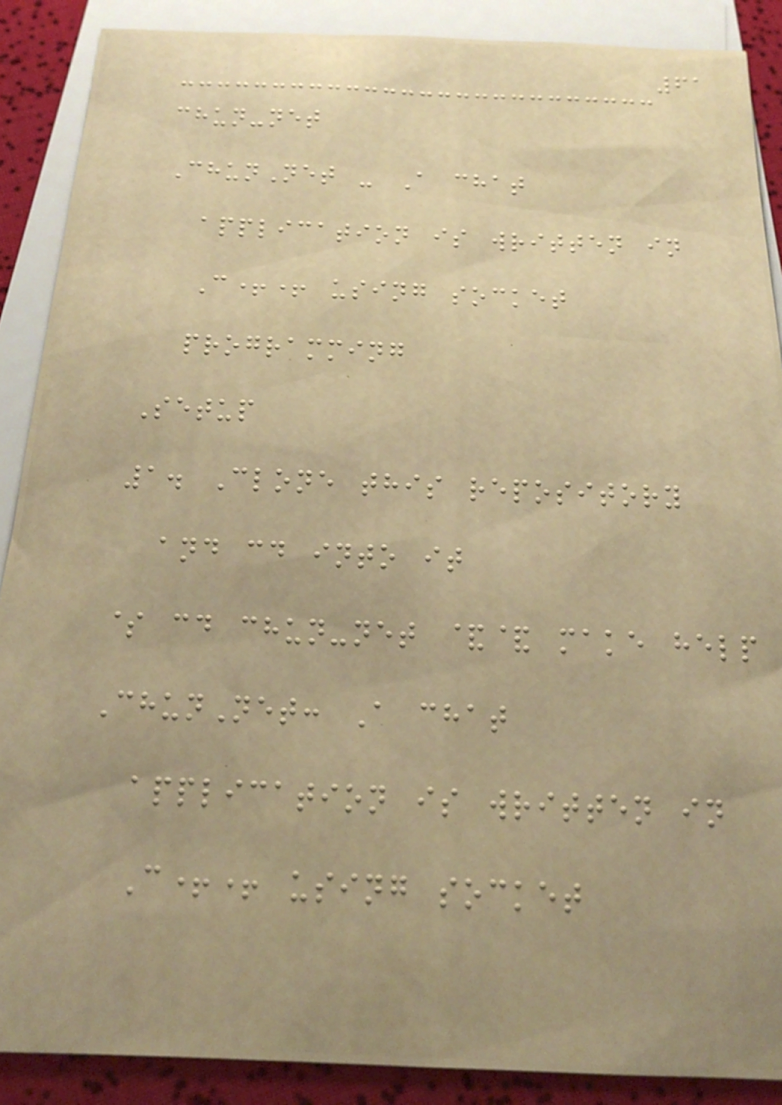61
chun-net
ChunNet - A chat
application is written in
C++ using socket
programming
Setup
1. Clone this repository
and cd into it
$ cd chun-net && make help
ChunNet: A chat
application is written in
C++ using socket
